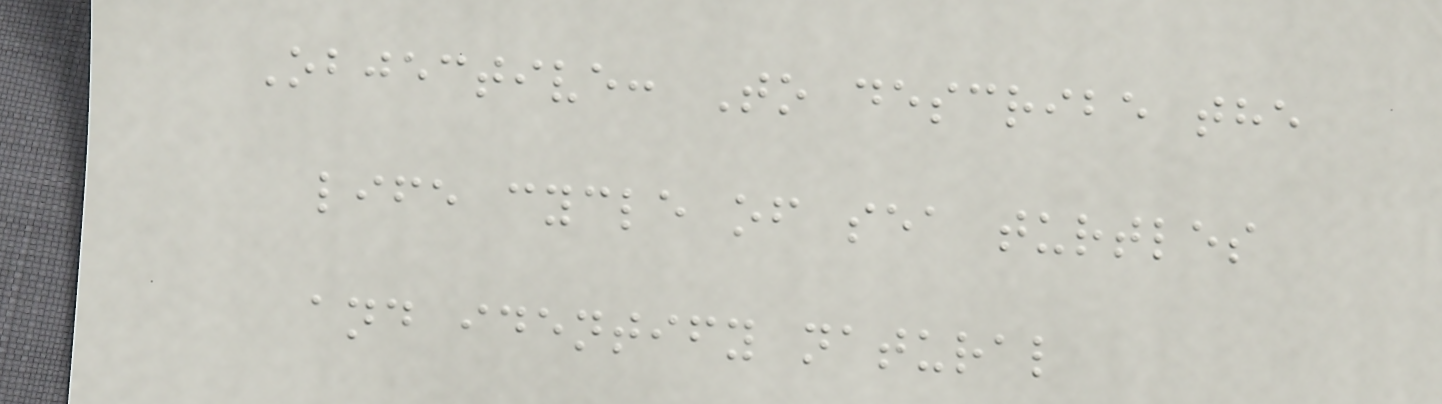Objective: To describe the
life cycle of sea turtles
and identify natural
